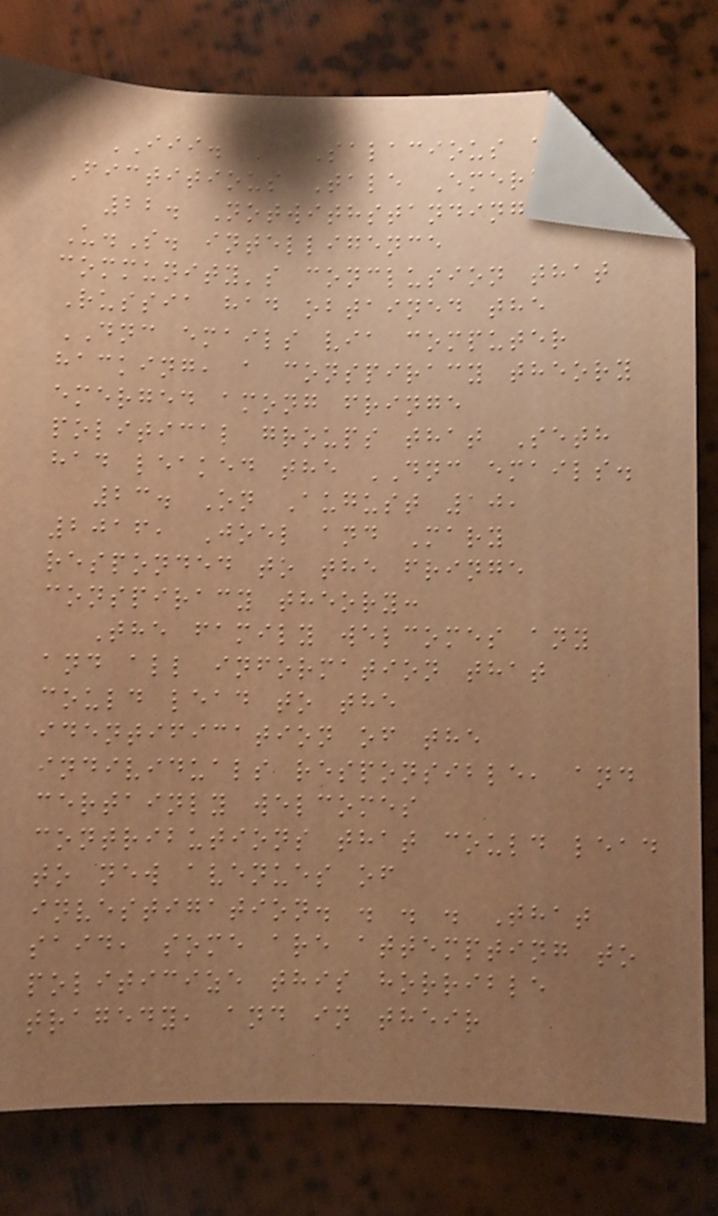III. A Salacious and
Fictitious Tale Emerges.
22. Notwithstanding the
U.S. intelligence
community's conclusion that
Russia had obtained the
DNC emails via computer
hacking, a conspiracy theory
emerged among fringe
political groups that Seth
had leaked the DNC emails.
23. On August 10,
2016, Joel and Mary
responded to the fringe
conspiracy theory:
The family welcomes any
and all information that
could lead to the
identification of the
individuals responsible, and
certainly welcomes
contributions that could lead
to new avenues of
investigation. . . . That
said, some are attempting to
politicize this horrible
tragedy, and in their
